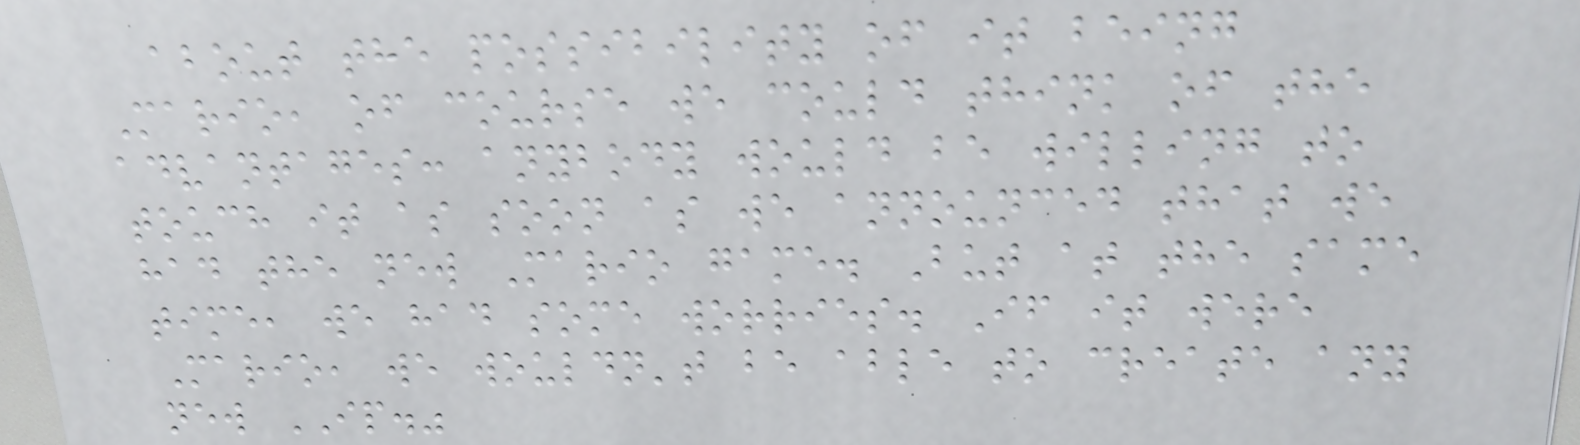about the possibility of it being
Mario, of course we could think of the
advantages: anybody would be willing to
touch it as soon as we announced that we
had the new Mario game. But at the same
time, we had some worries. If it were
Mario, we wouldn't be able to create any
new IP."
